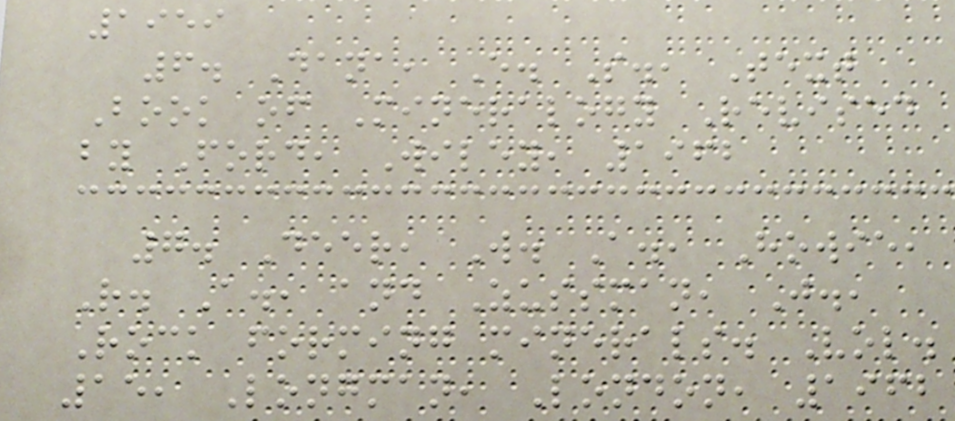1959
6. Dana, E. S., Text
Book of Mineralogy Revised
by Ford, Wiley, 1962
7. Deer, W. A., Howie,
R. A., and Zussman, J.,
Rock forming minerals. Vol.
15, Longman, London, 1962
